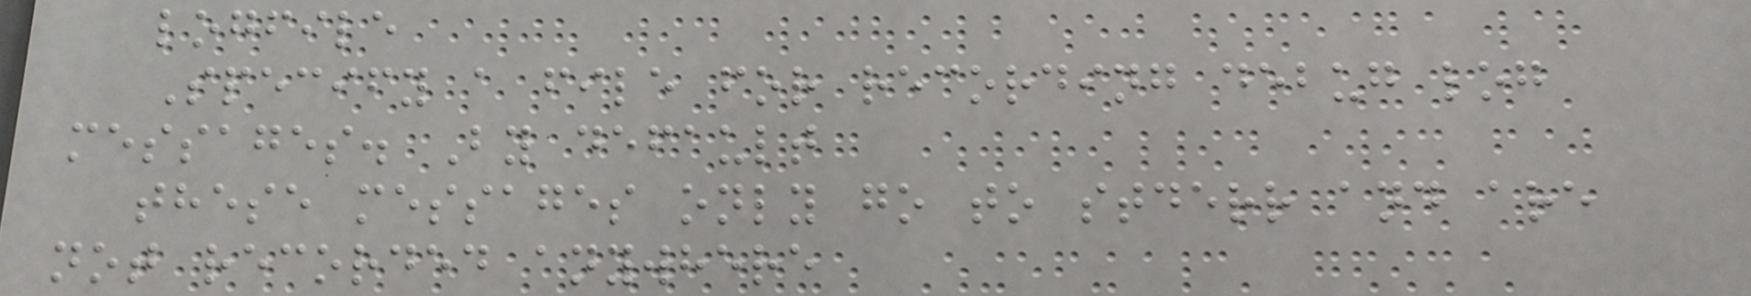logfile
Specify a file for recording debug log
messages. By default
these messages only go to stderr and are
not recorded anywhere
